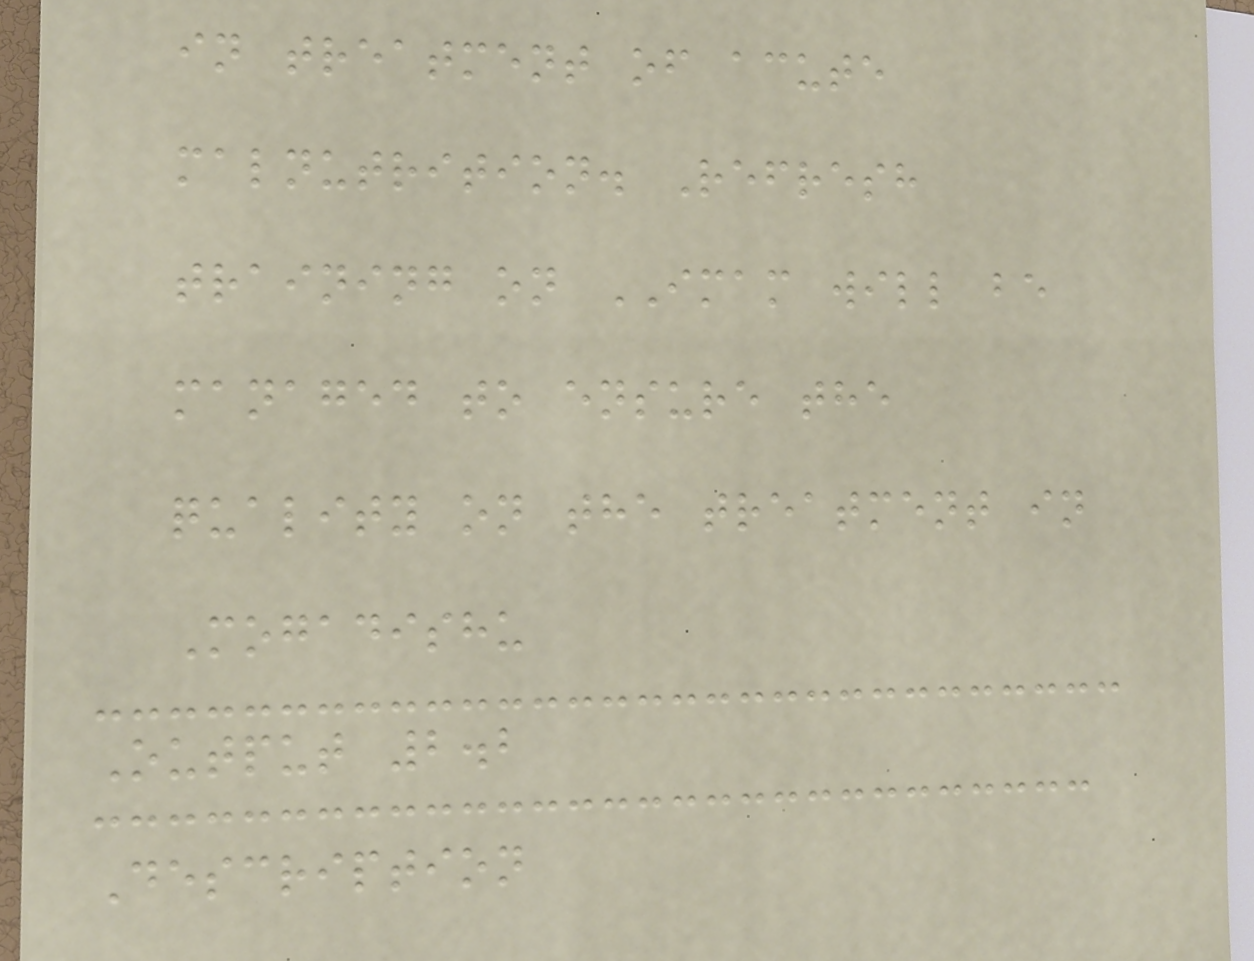in treatment of acute
malnutrition. Refresh
training on IMAM will be
managed to ensure the
quality on the treatment in
Mogadishu
Output 2.2
Description
